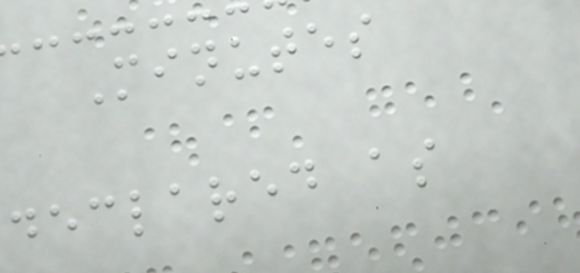Minutes
declared as
